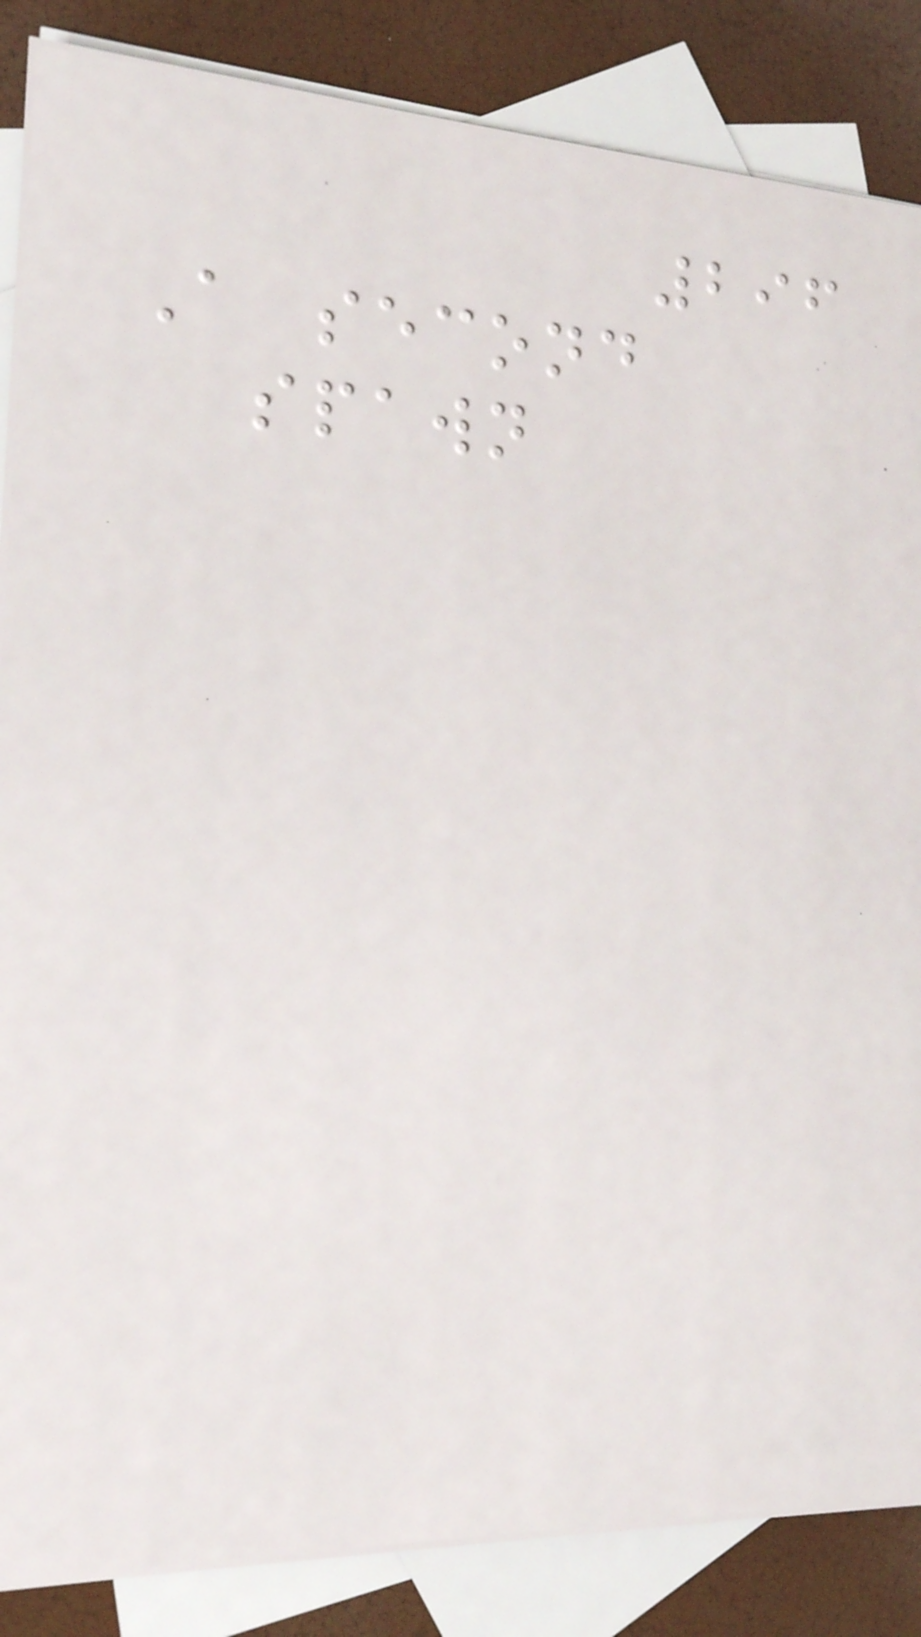296
A second
spawn
